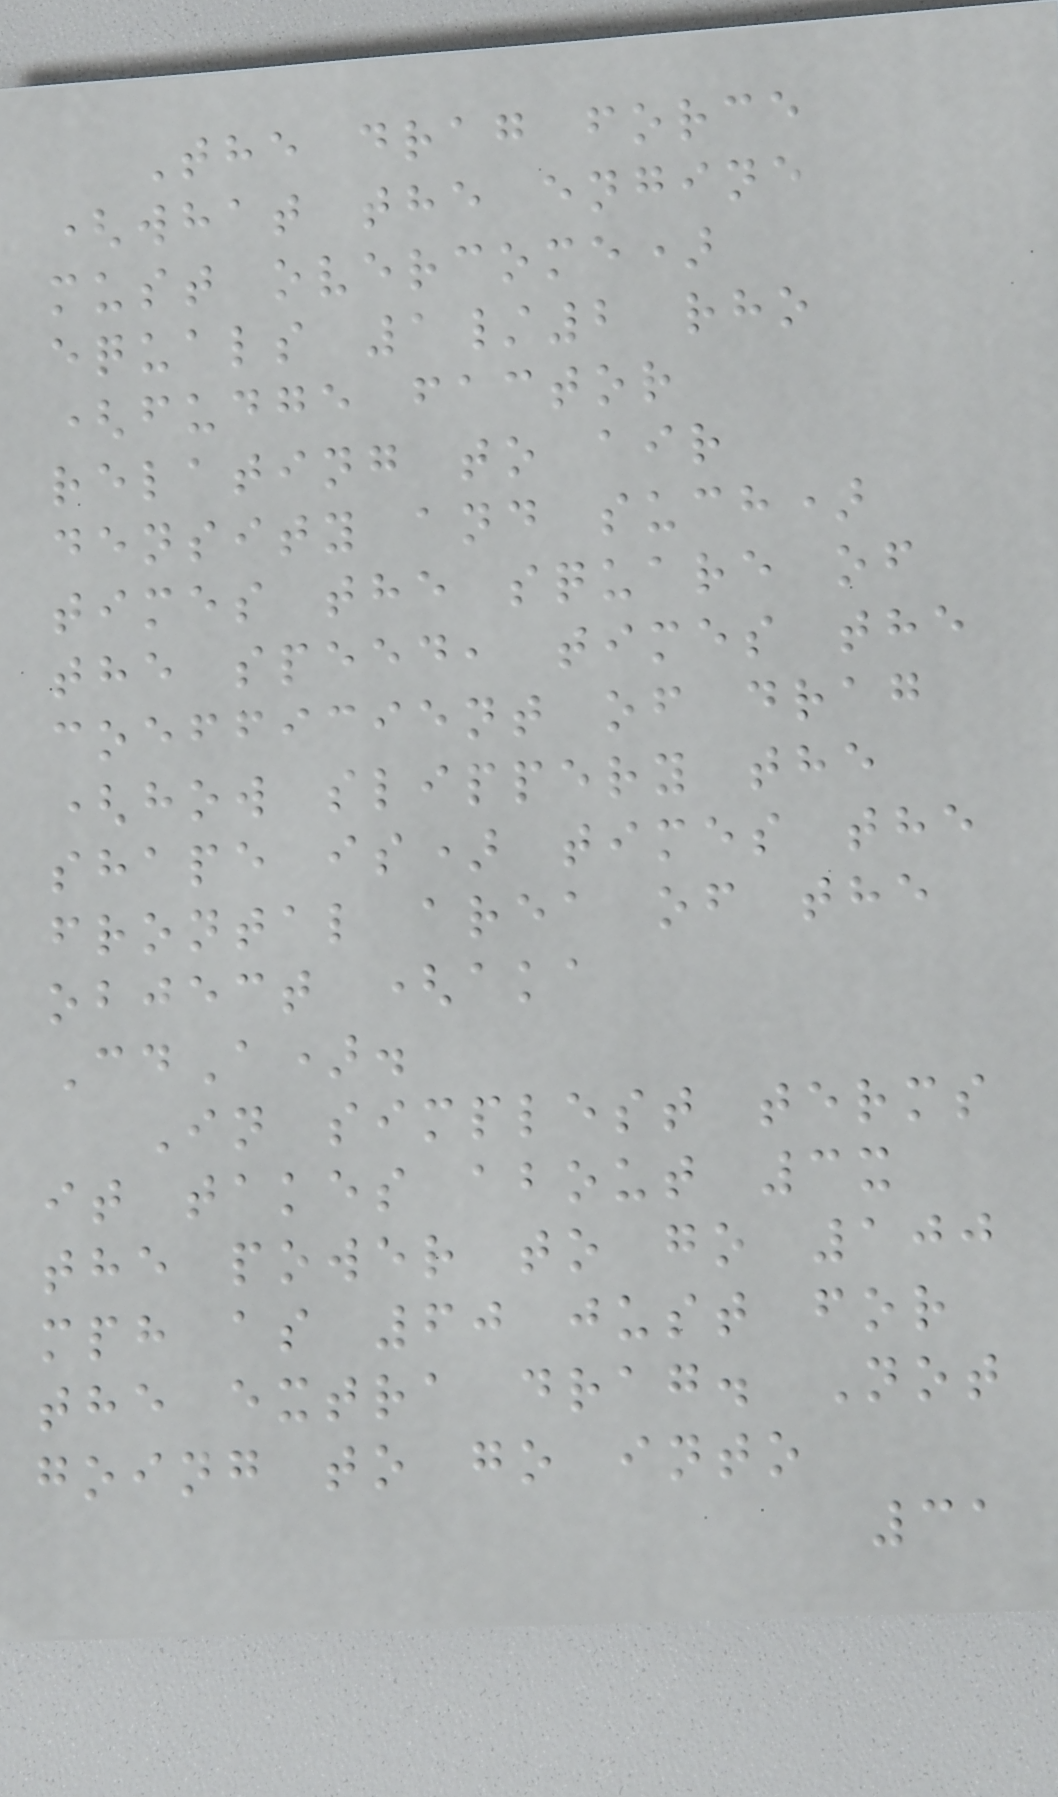The drag force
(what the engine
must overcome)
equals 1/2 rho
(fudge factor
relating to air
density and such)
times the square of
the speed, times the
coefficient of drag
(how slippery the
shape is) times the
frontal area of the
object (aka
CdA).
In simplest terms
it takes about 3x
the power to go 100
mph as 60 just for
the extra drag. Not
going to go into
31
